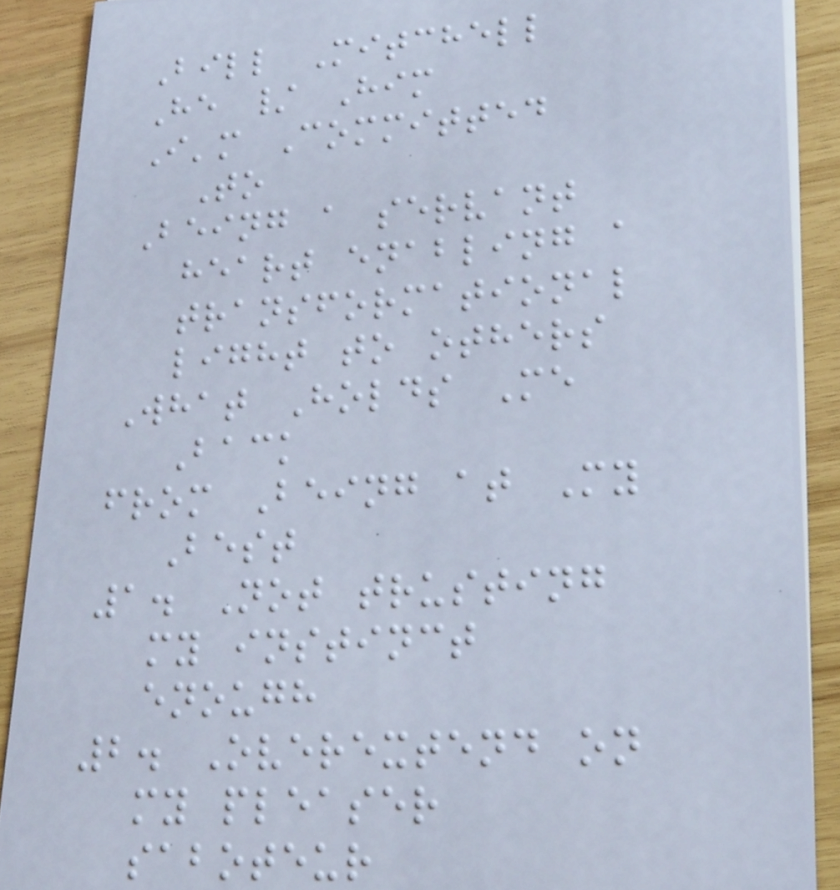Bill Mitchell
He / Him
I'm Committed
To
Being a servant
heart enabling a
transformational
light to others
What Holds Me
Back
from Being at My
Best
1. Not trusting
my instinct
enough
2. Overextend on
my pleaser
saboteur
